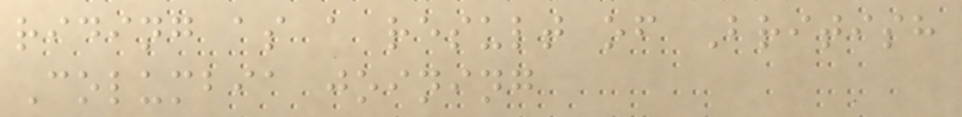riding as a result of British
Columbia joining
